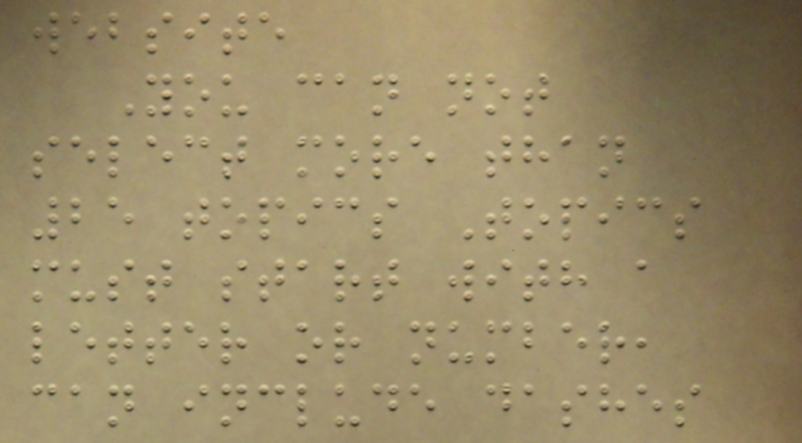website
You can not
select more than
25 topics Topics
must start with a
letter or number,
can include dashes
